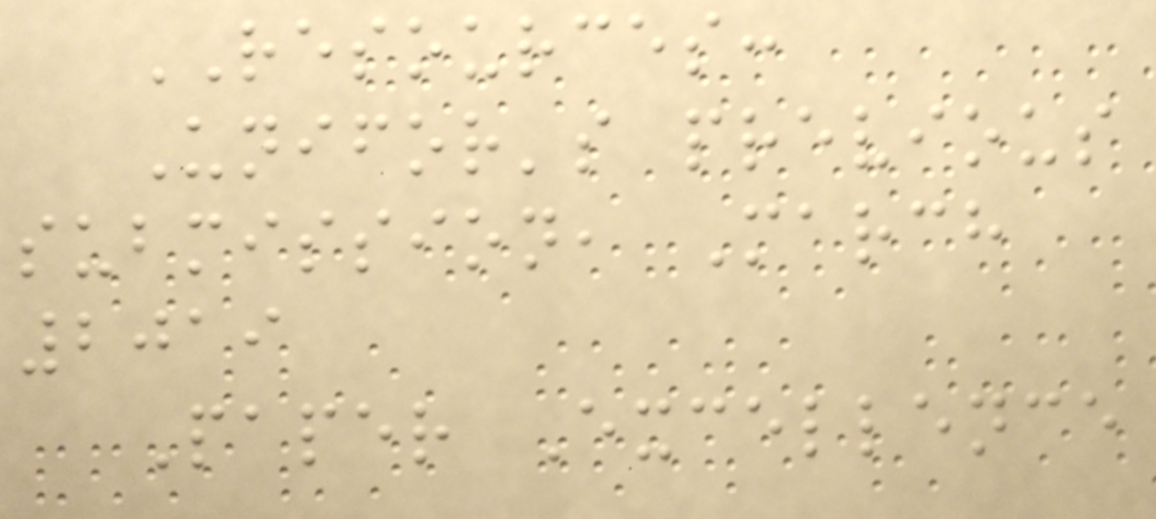RESOURCES:
Unifor's previous
submission, March
2019
Paper Excellence
